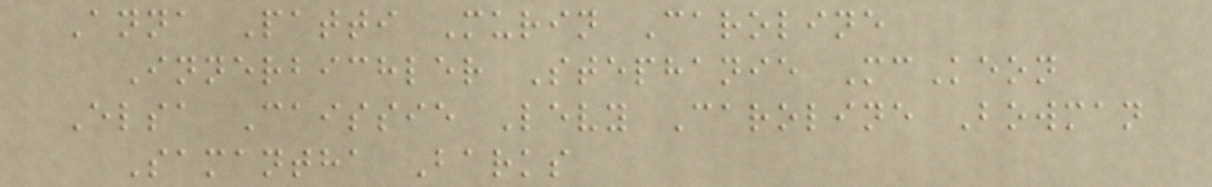Anna Patti Murin Caroline
Innerbichler Stephanie McKeon
Elsa Caissie Levy Caroline Bowman
Samantha Barks
